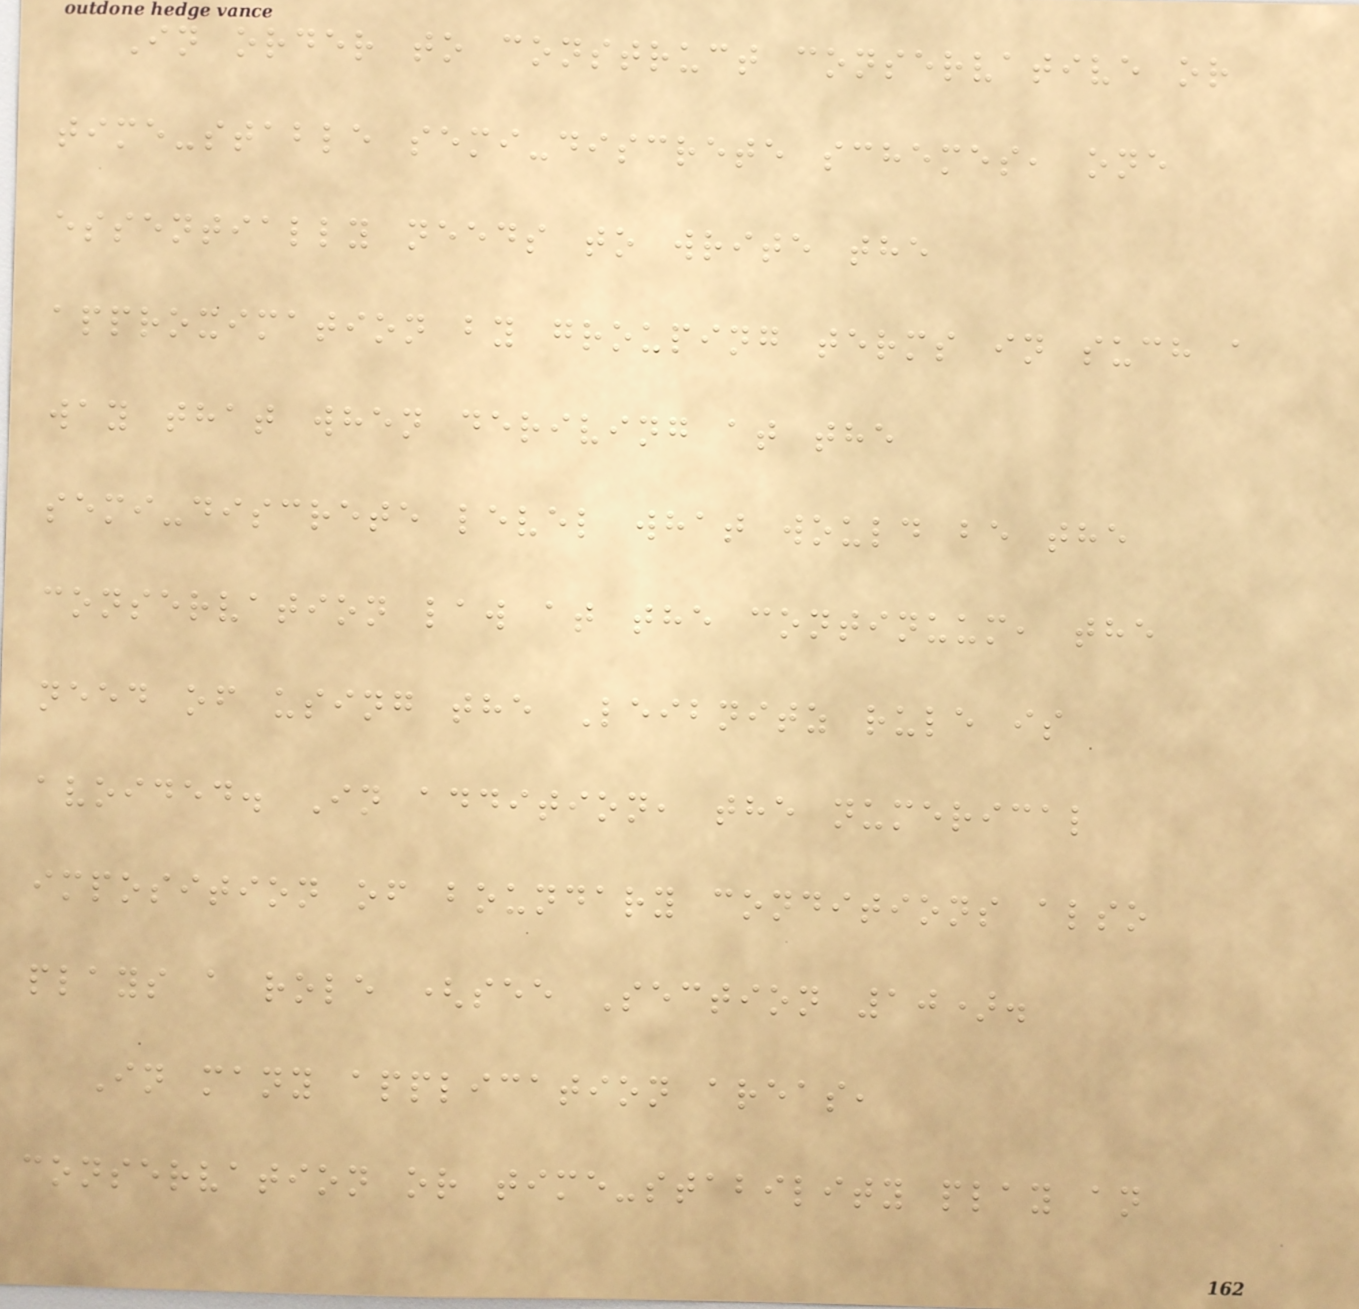In order to construct conservative or
time-stable semi-discrete schemes, one
essentially needs to write the
approximation by grouping terms in such a
way that when deriving at the
semi-discrete level what would be the
conservation law at the continuum, the
need of using the Leibnitz rule is
avoided. In addition, the numerical
imposition of boundary conditions also
plays a role (see Section 10).
In many application areas,
conservation or time-stability play an
